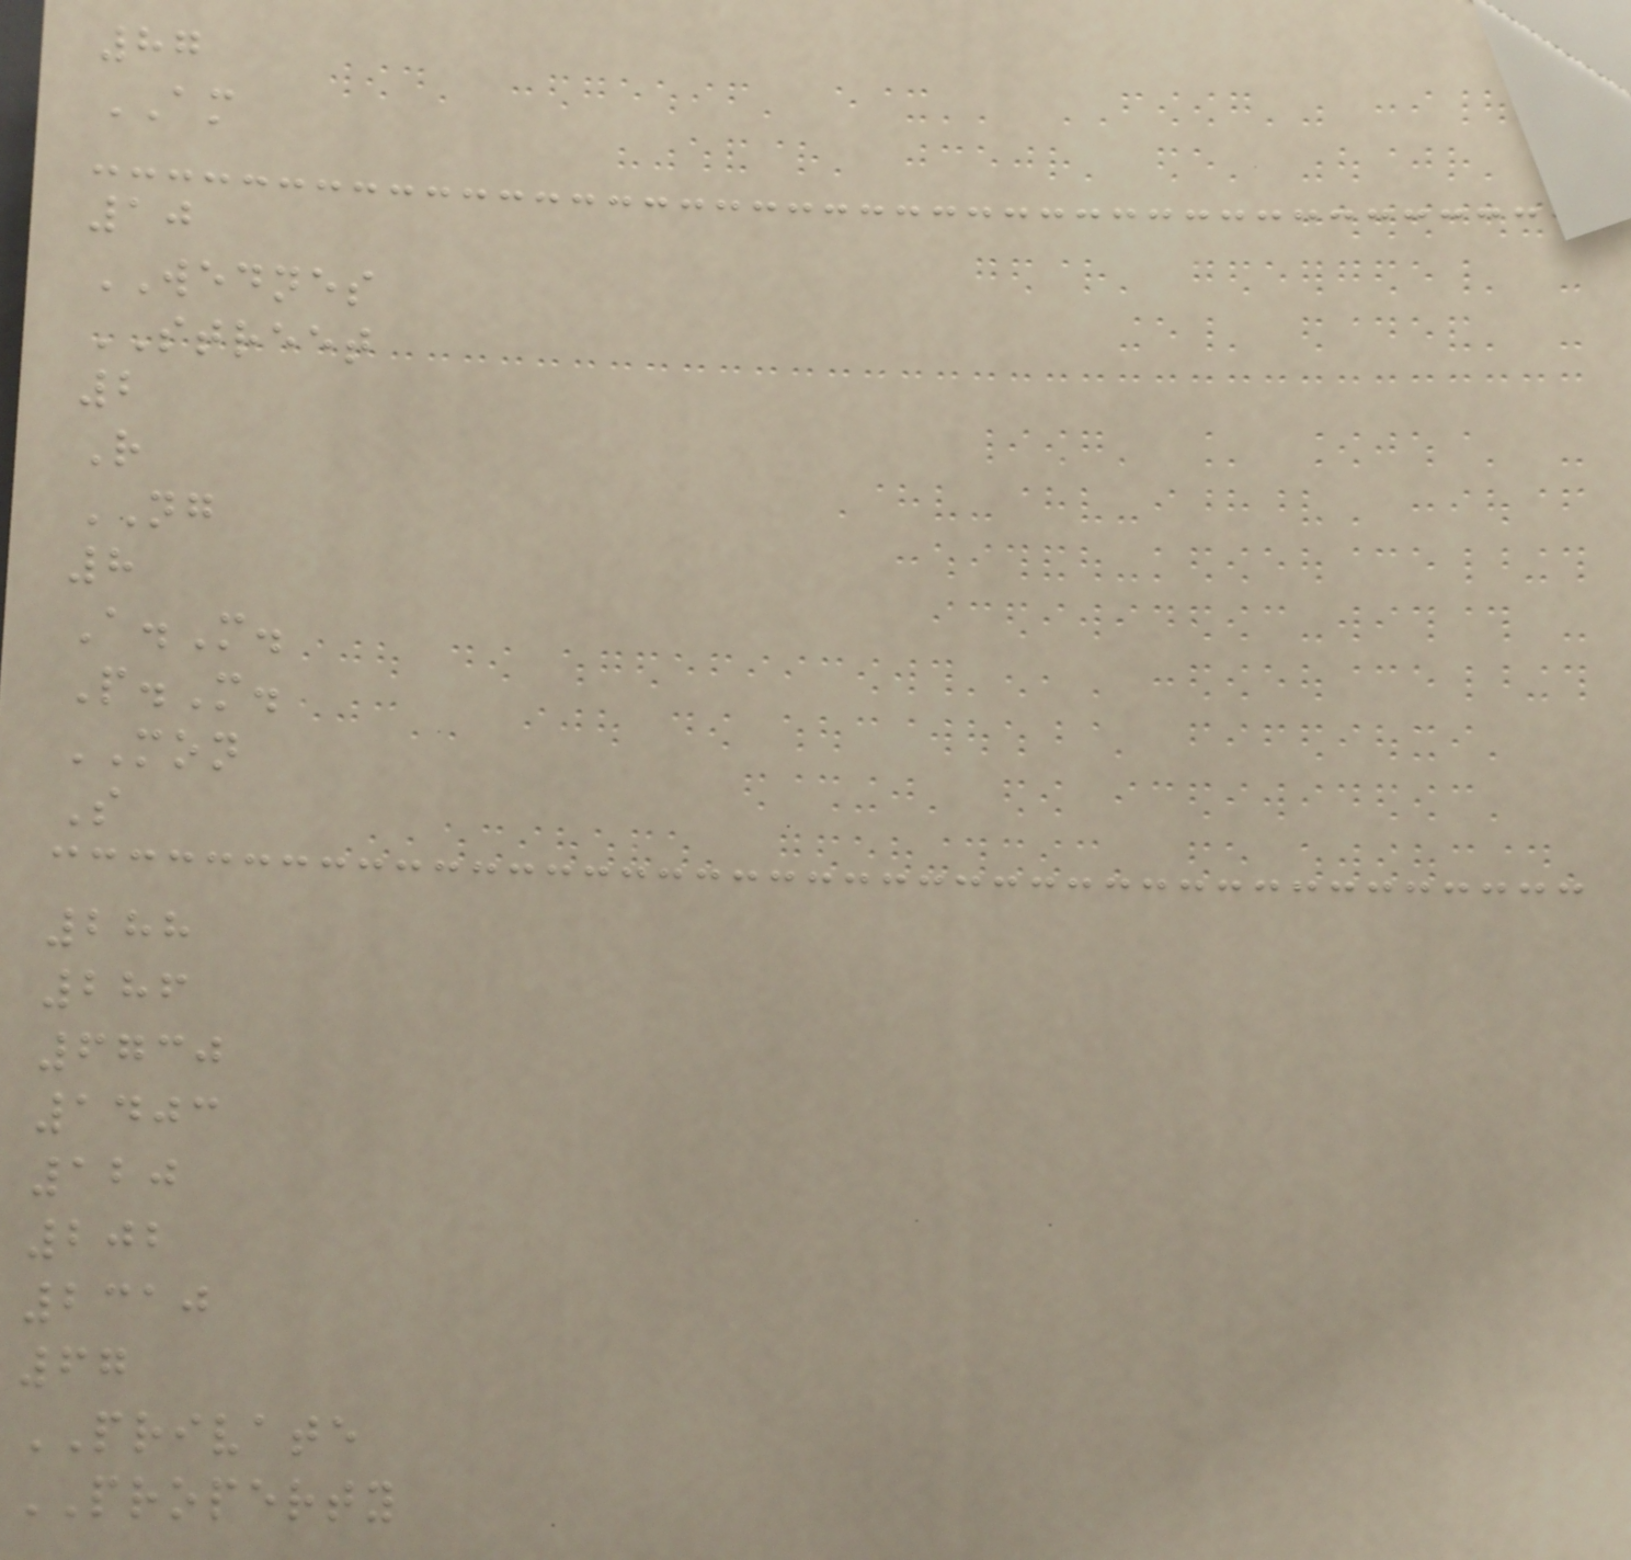87
AM
10
WEDNES
STREET
2
R
NG
8
A.M.
P.M.
MON
S
288
286
6730
1403
120
202
2310
67
PRIVATE
PROPERTY
